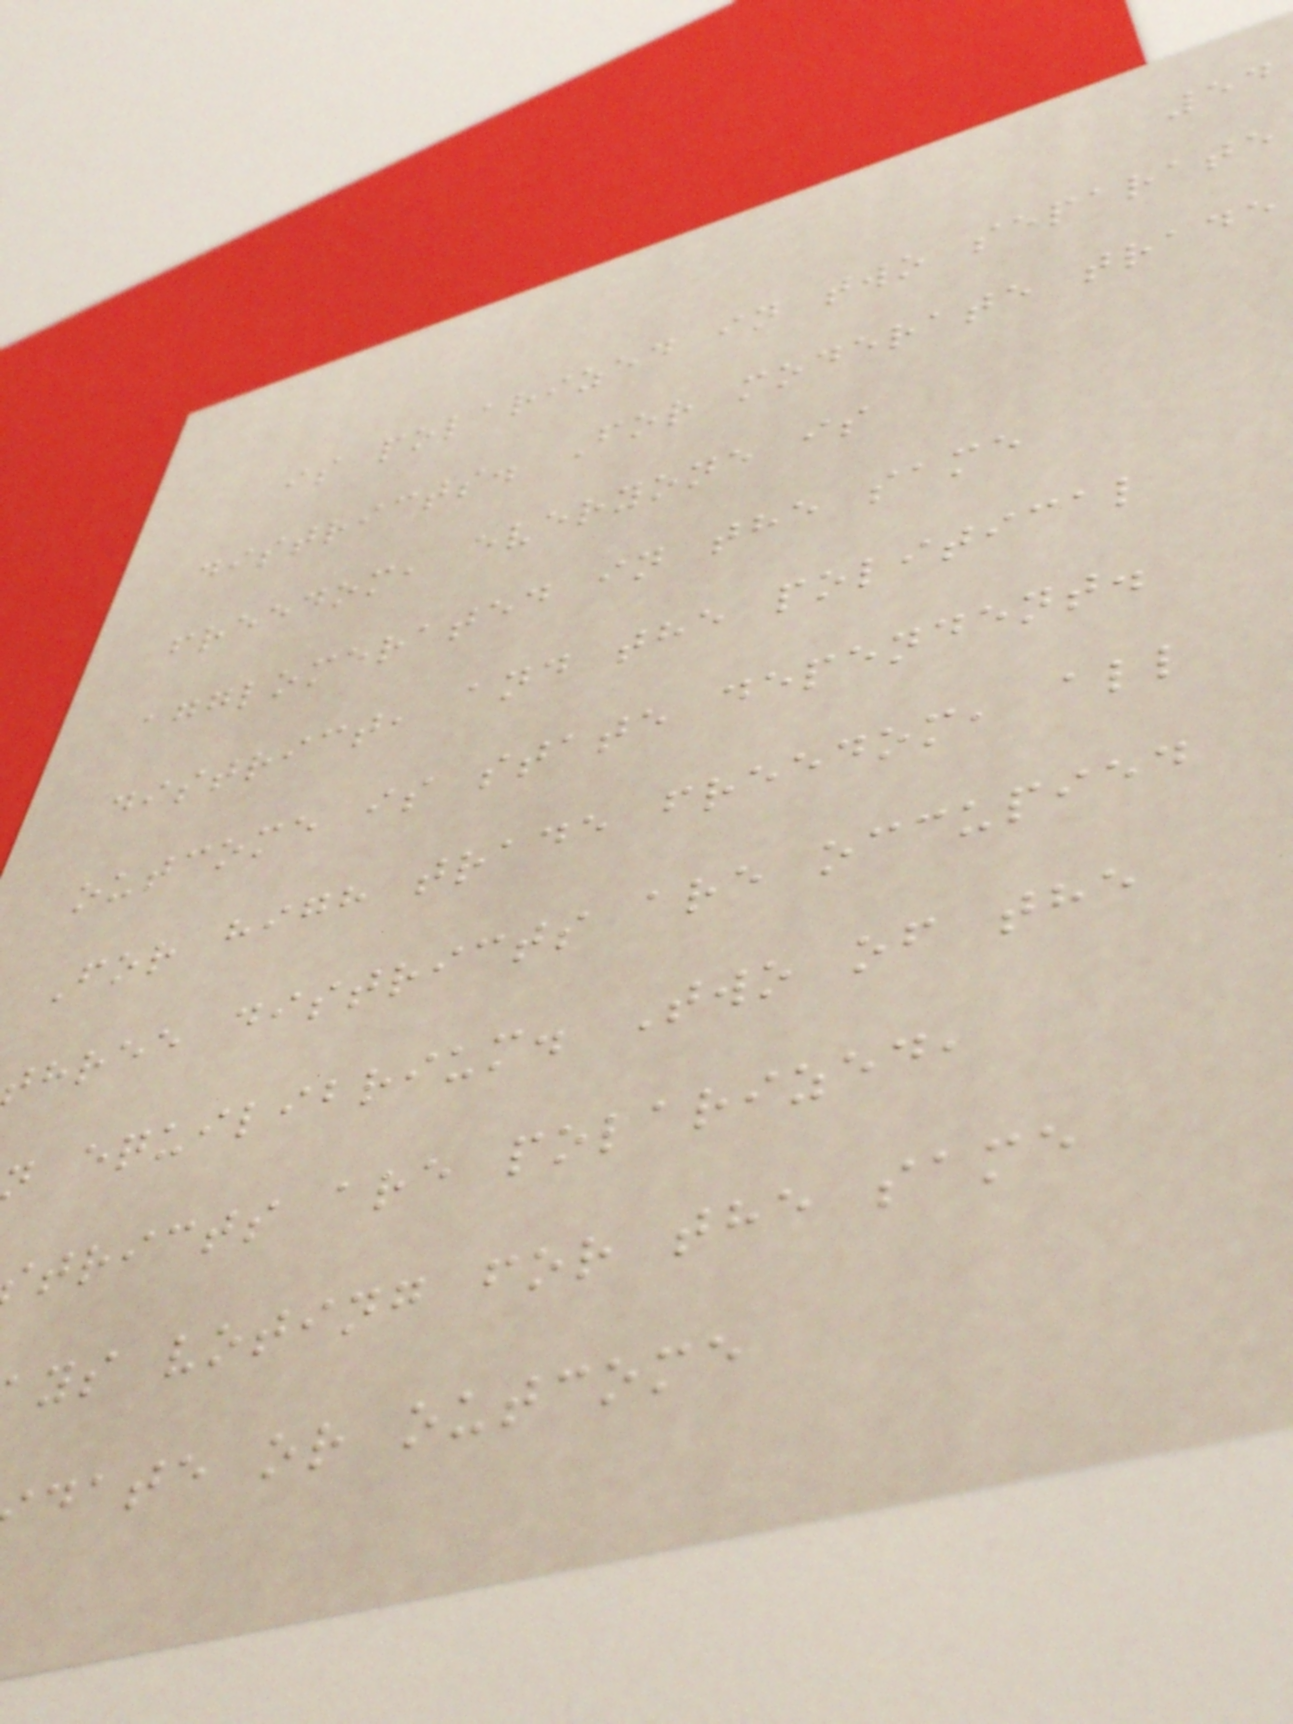54
is polarized in two separate
districts. For moderate trade
freedom, everyone is
agglomerated in the same
district, and the political
outcome is state dependent.
For high trade freedom, all
hree districts are occupied
equilibrium. Two of the
tricts are polarized,
ys voting for the same
date or outcome
